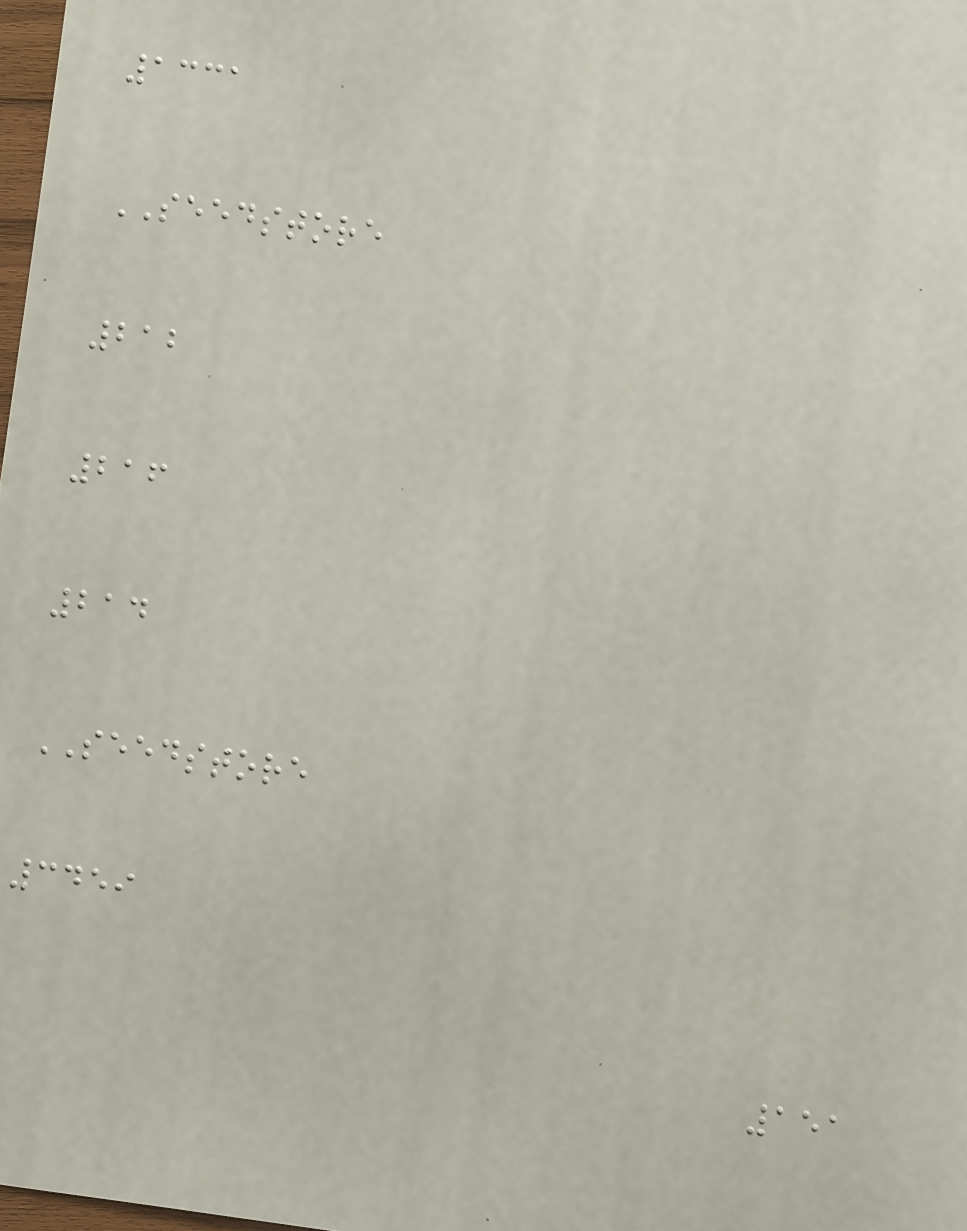1331
SEEDSTORE
212
216
214
SEEDSTORE
3459
151
